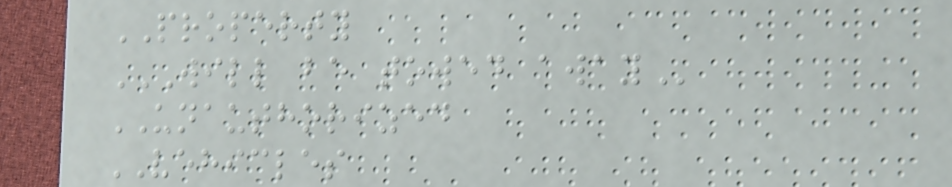PROPERTY
WILL BE TOWED AWAY
UNAUTHORIZED
VEHICLES
